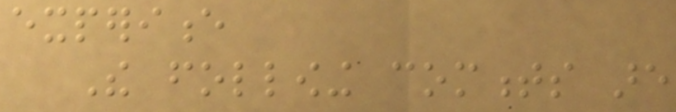experience
The following comments are
